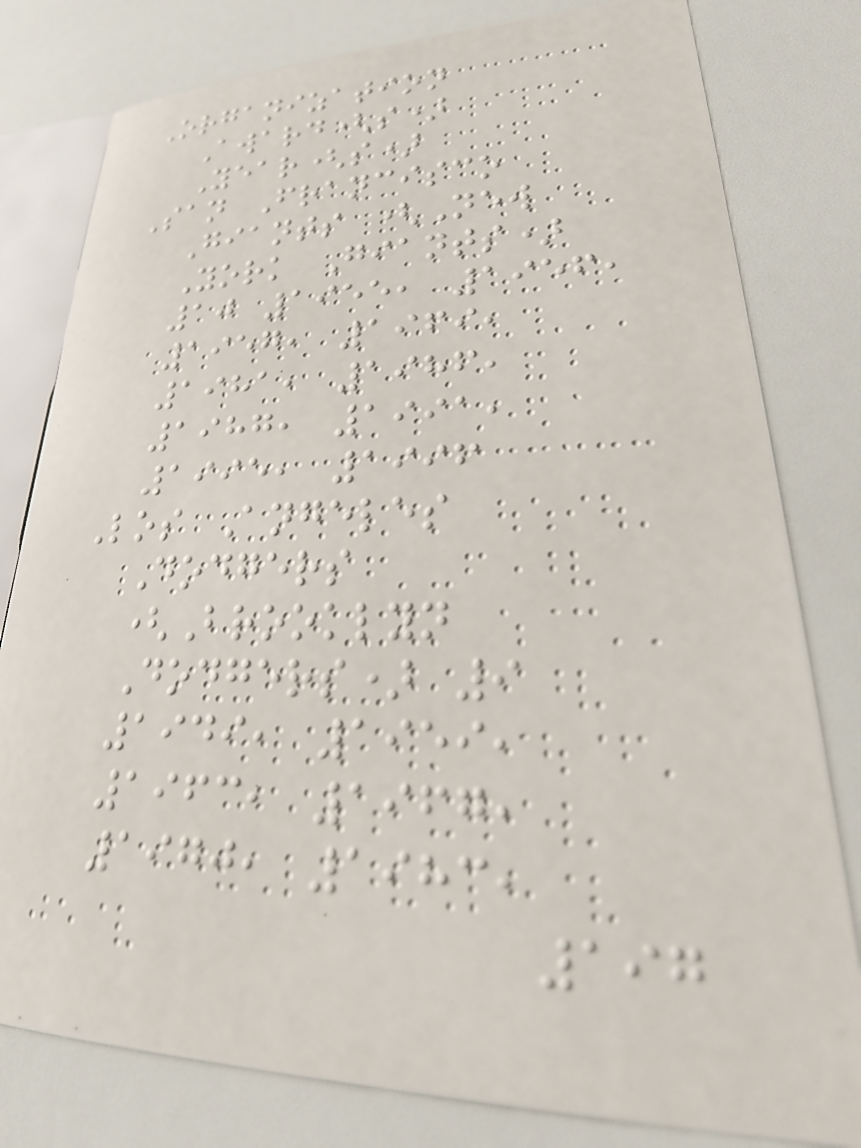Organization
Award(s)
Year(s)
San Francisco
Giants (New
York Giants)
10 1955, 1956,
1957, 1969,
1981, 1986,
1987, 1991,
1995, 1996
Los Angeles
Dodgers
(Brooklyn
Dodgers) 9
1949, 1959,
1963, 1967,
1970, 1983,
197
